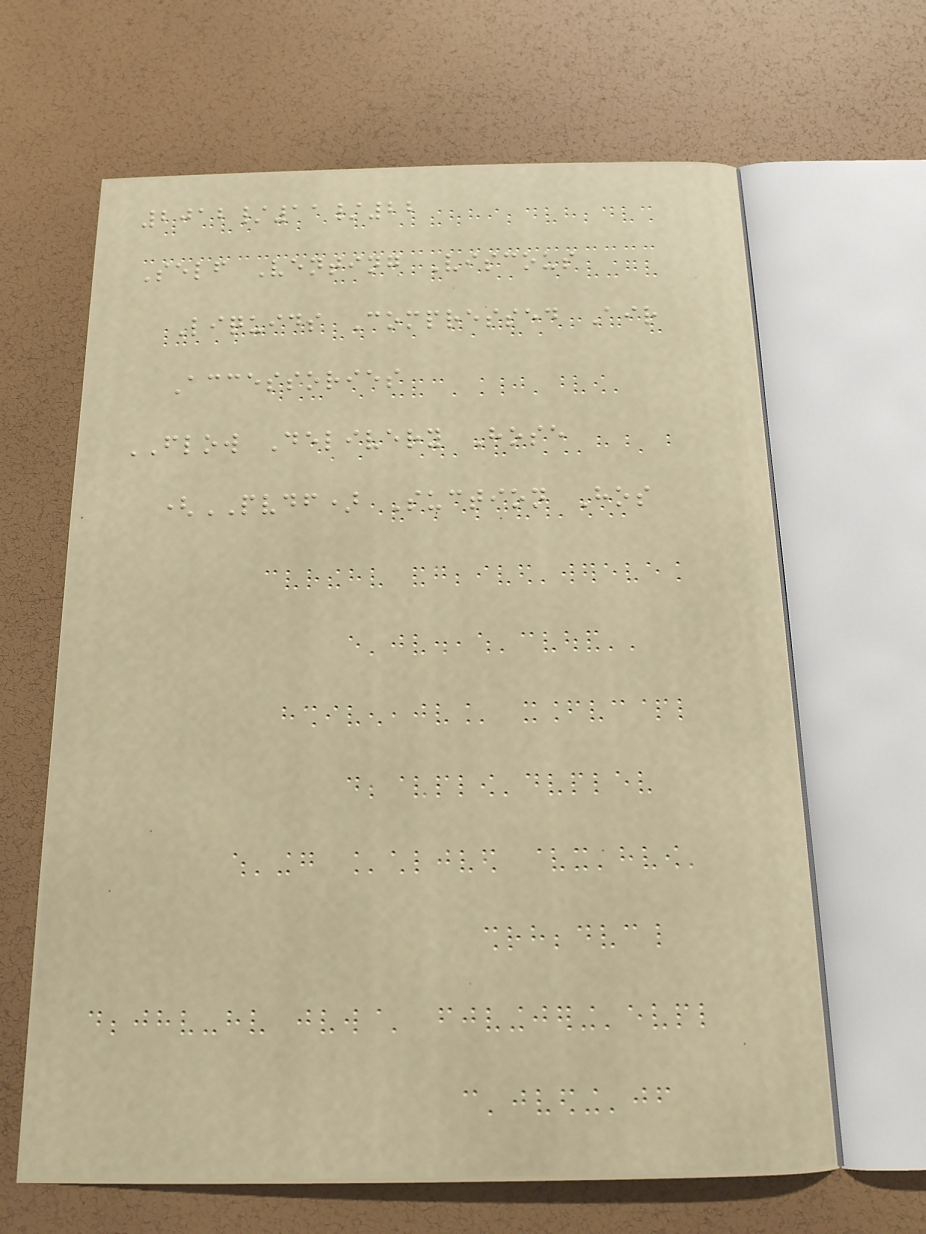2012/11/22
Self Venting Viscous
Liquids Compressed Air
Accessories
FLOW Delivery Hose
(PVDF) Suction Hos
